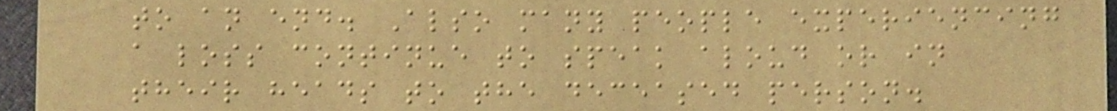to an end. Also many people experiencing
a loss continue to speak aloud or in
their heads to the deceased person.
